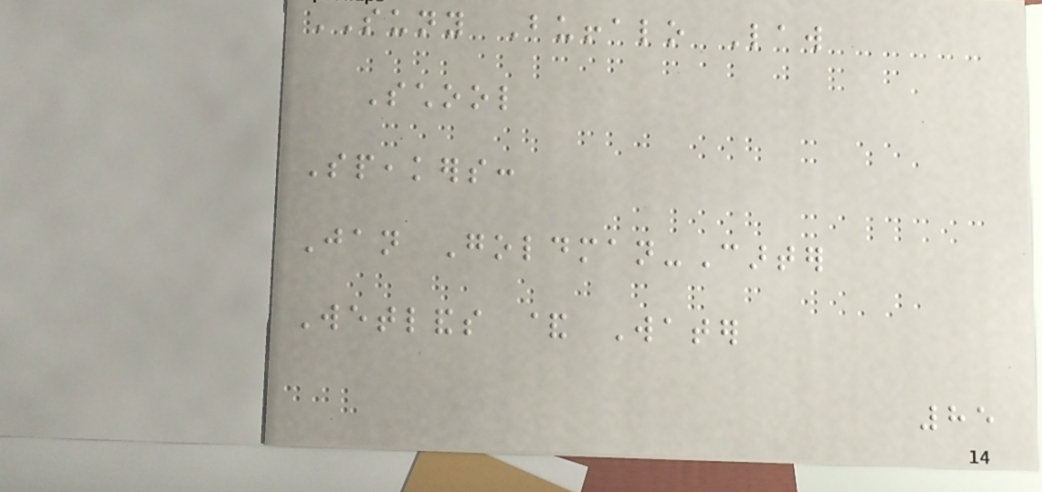SUNY Buffalo Law
School
Speakers:
Jan Goldman-Carter
Wetlands & Water
85
